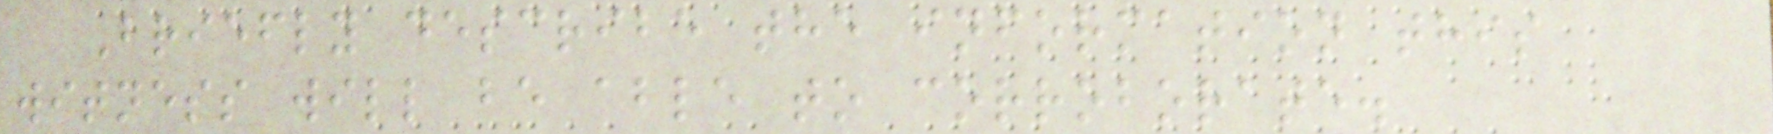Briefly describe the information this
witness will be able to corroborate.
